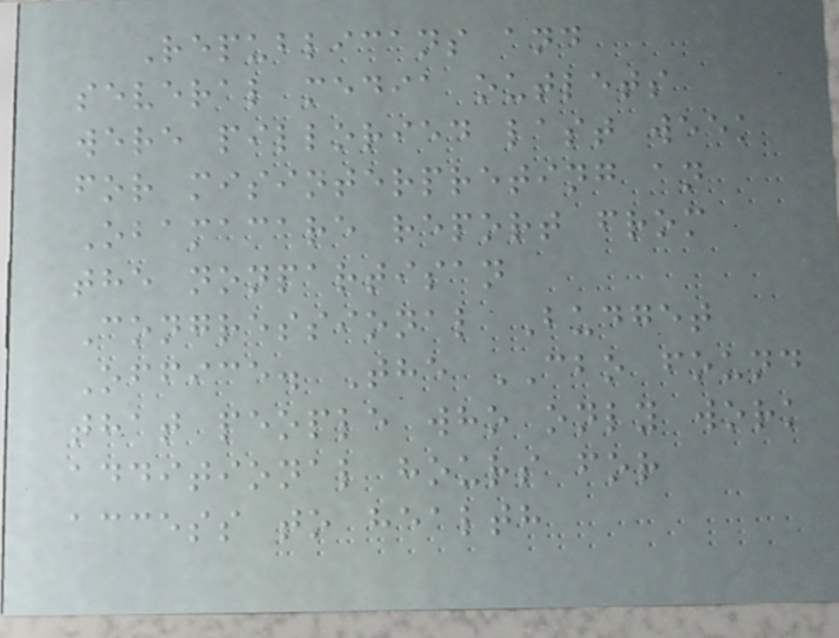Republicans and
several media outlets
were pilloried last week
for misinterpreting an
Obamacare report from
the nonpartisan
Congressional Budget
Office. The CBO found
that people who only work
additional hours for
access to health
